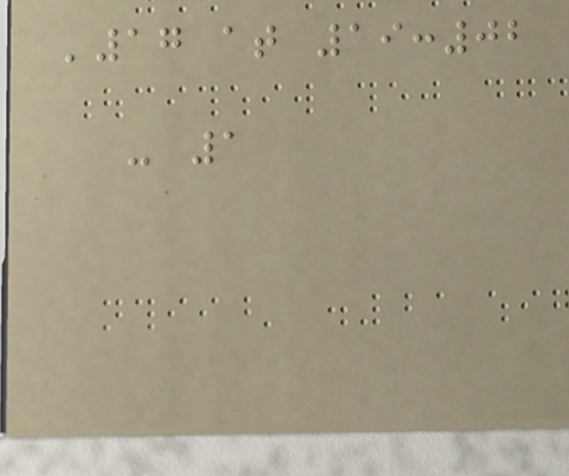'17 at 19:02
- 1
